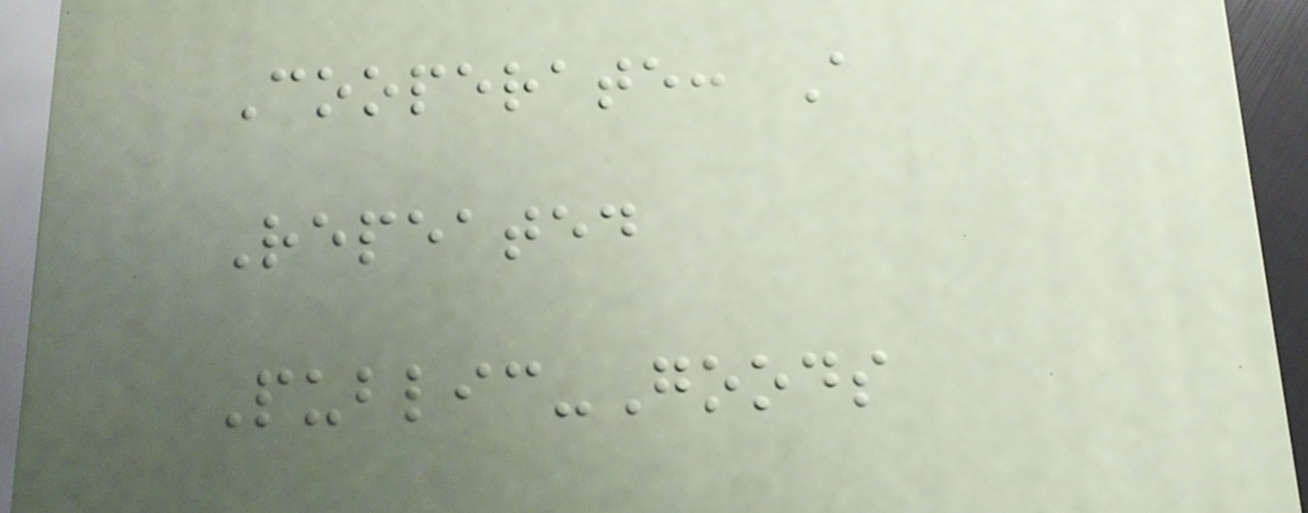Cooperate: A
Repeated
Public-Goods
